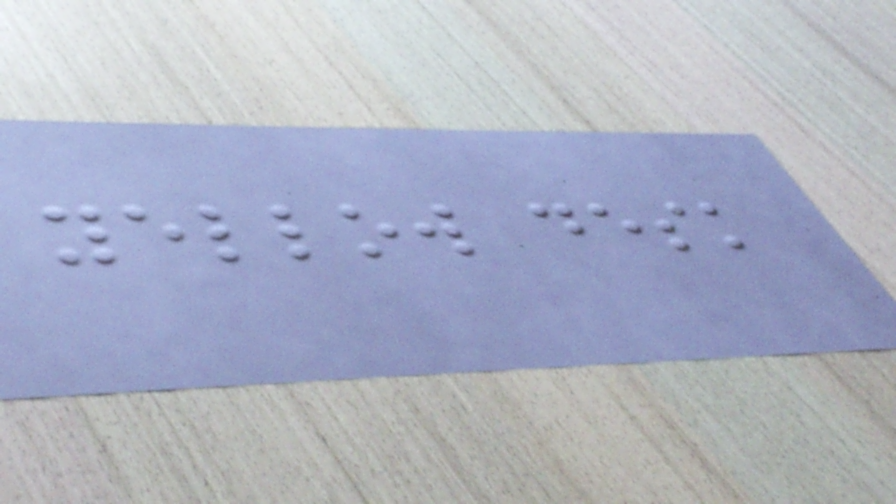yellow desk
